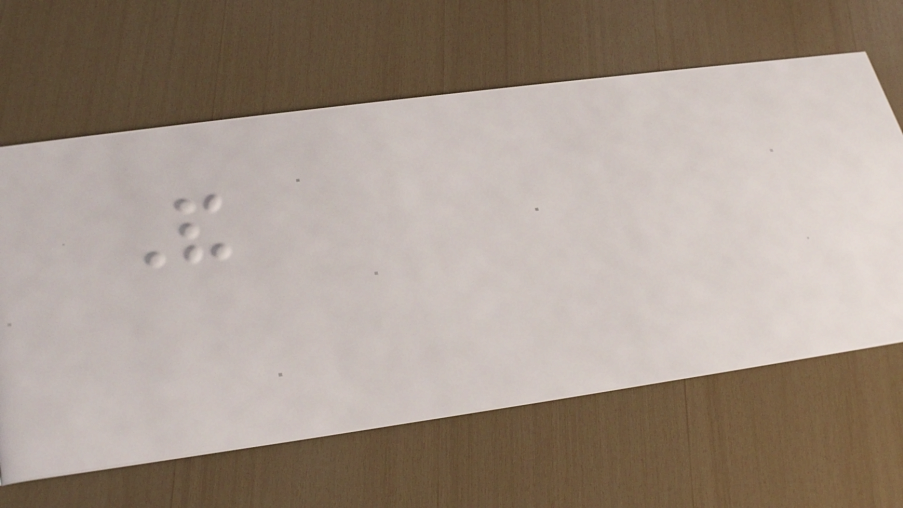And
